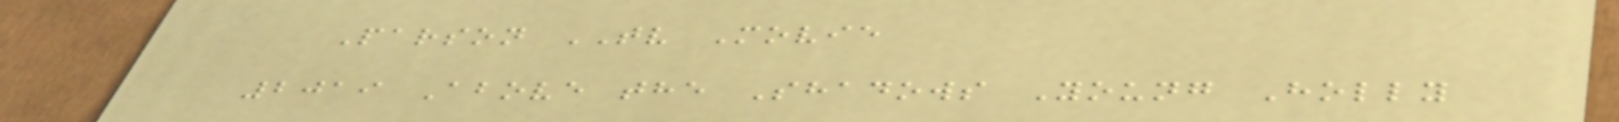Parson TV Movie
2019 Above the Shadows Young Holly
